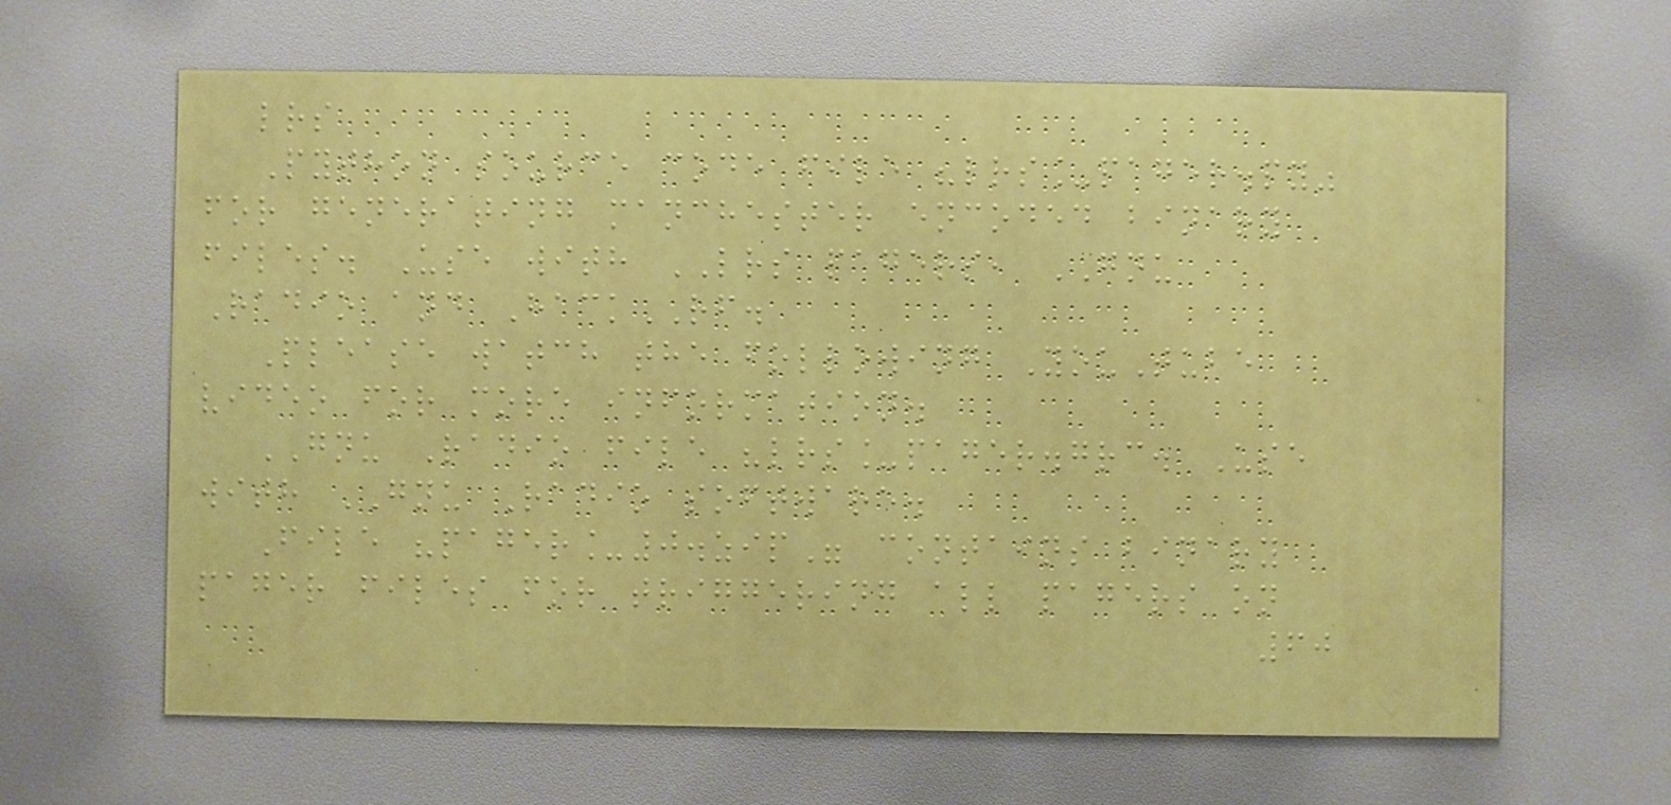lrs
Python source code file "lrs_pager.py"
for generating manchester encoded binary
files. Use with LRS pagers, GNU
Radio and HackRF.
Please watch the following YouTube
video for more information.
GNU Radio file "lrs_pager.grc. Use
with GNU Radio software.
File "pager_0.zip" contains binary
pager files for triggering all pagers on
60
